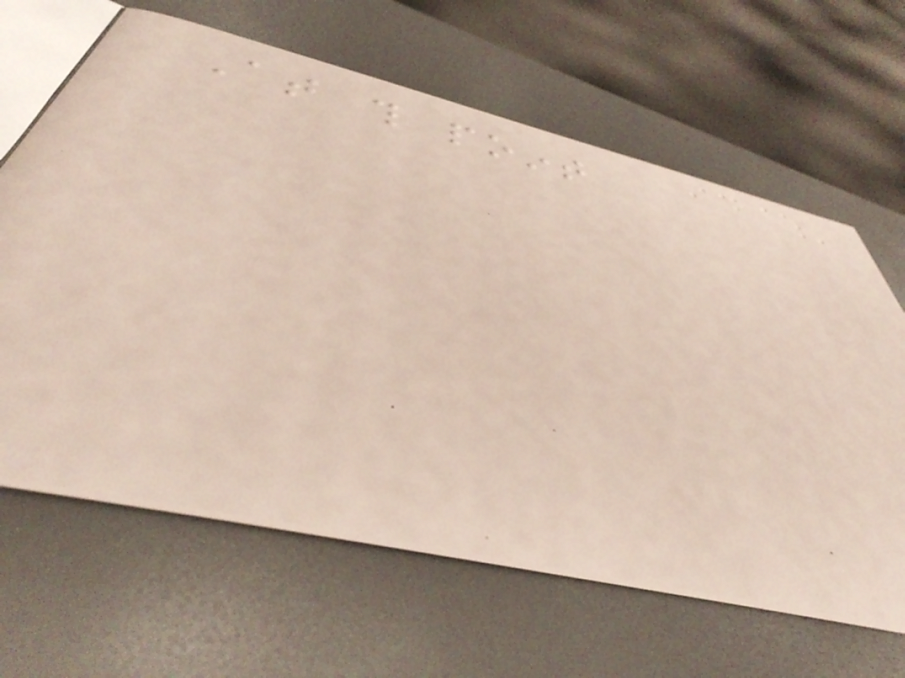At this point
